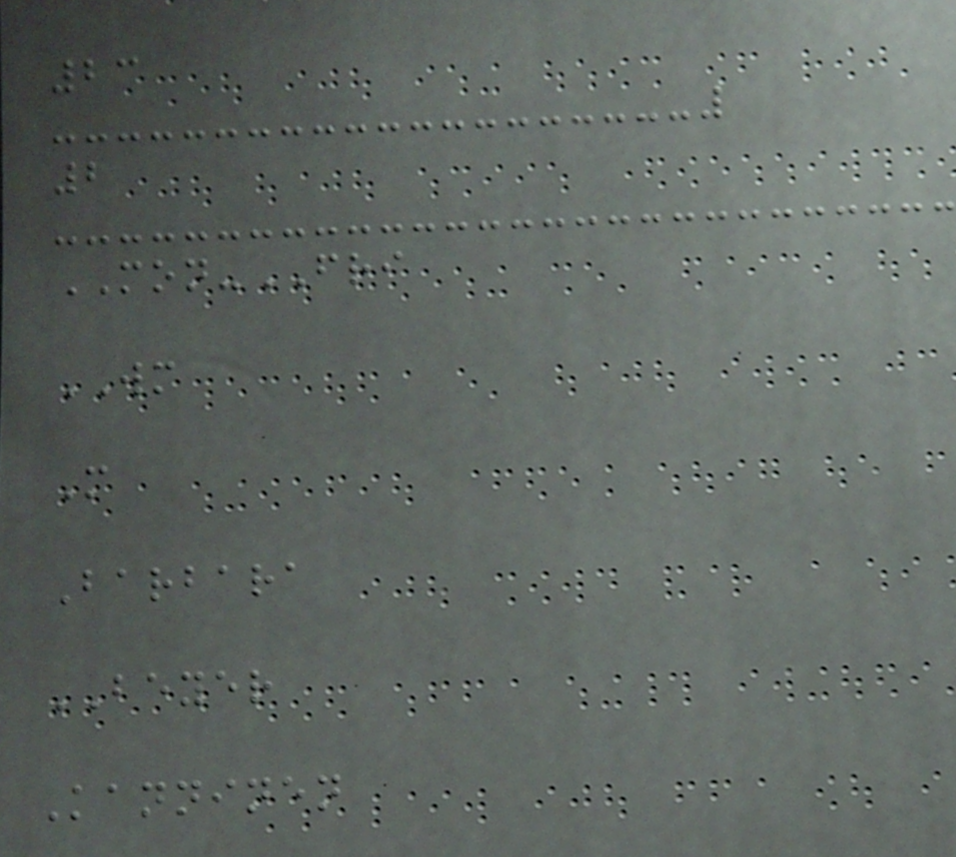23
2
MON-FRI
WM
M
Barbara
BEYER
Kanninen
